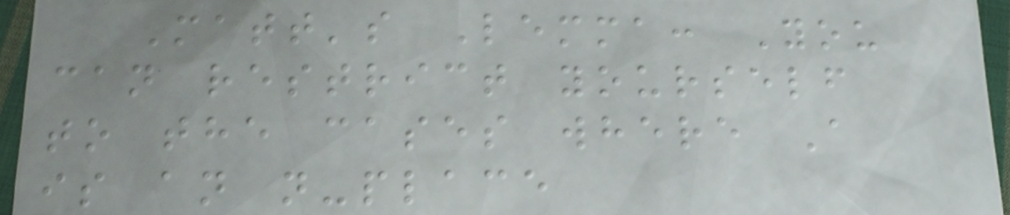Matt's Lemma: You
can restrict yourself
to the cases where A
is an n-place
